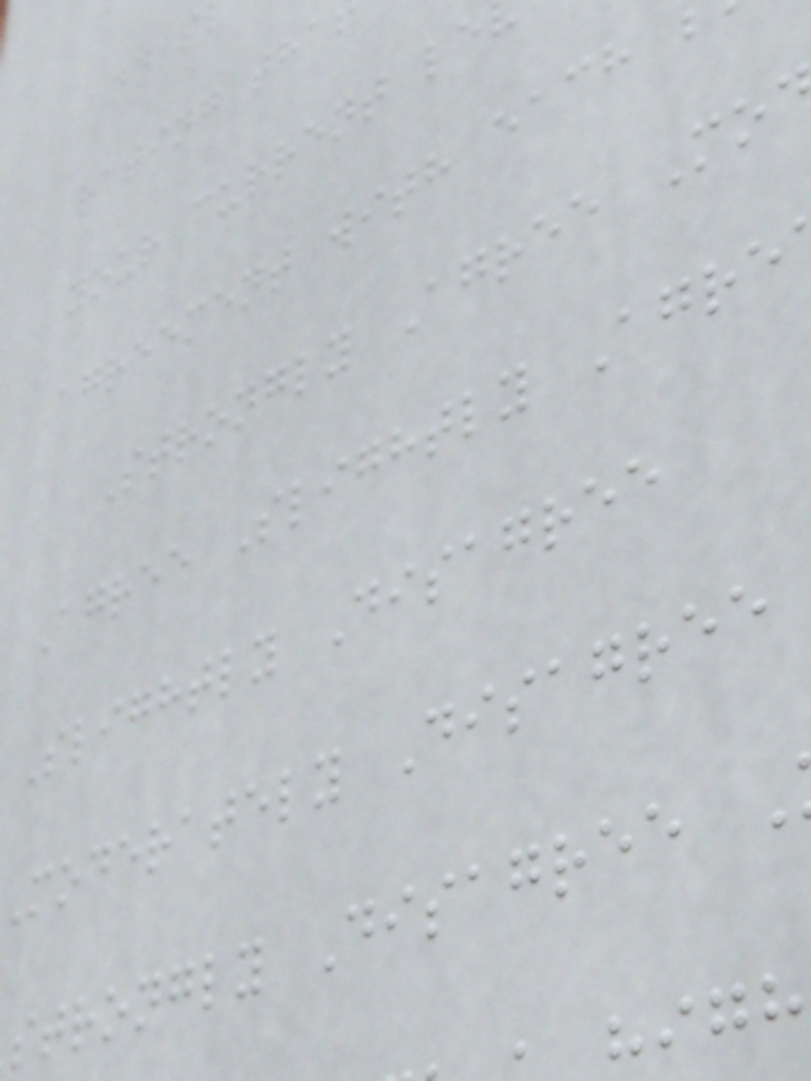rating tha
your current le
agreement with each
Strongly Agree Mo
Agree Slightly Agre
Slightly Disagree
moderately Disagree
strongly Disagree
